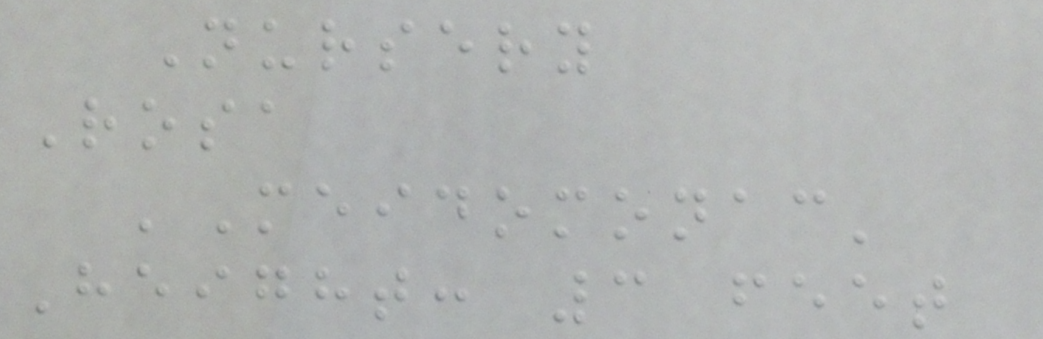Nursery
Rosa
'Meidomonac'
Height: 3 feet
